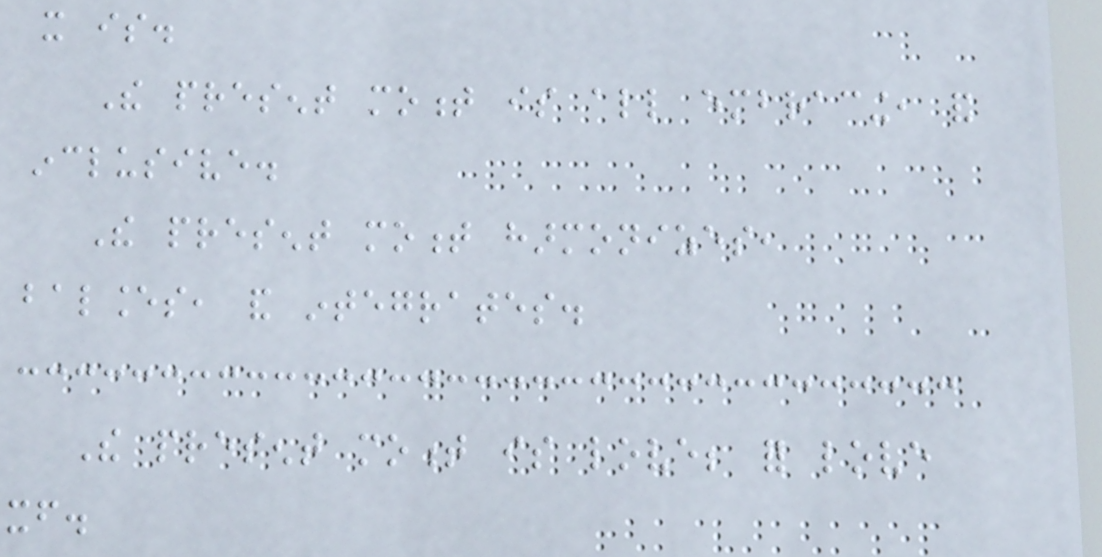it is.
The present moment is all embracing, and
inclusive.
The present moment harmonizes,
balances, and integrates.
The present moment is love; for love
itself.
